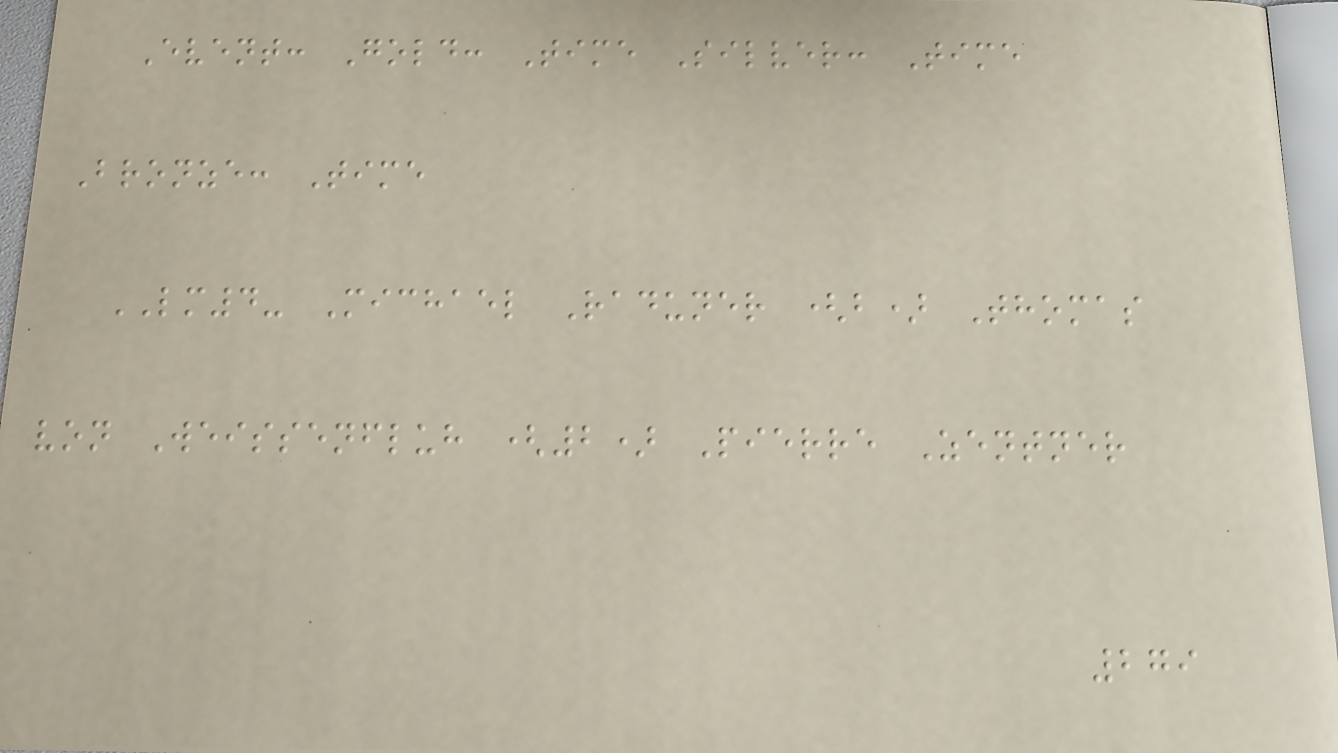Event: Gold: Time Silver: Time
Bronze: Time
LM4- Michael Raduner (b) Thomas
von Weissenfluh (2) Pierre Zentner
279
